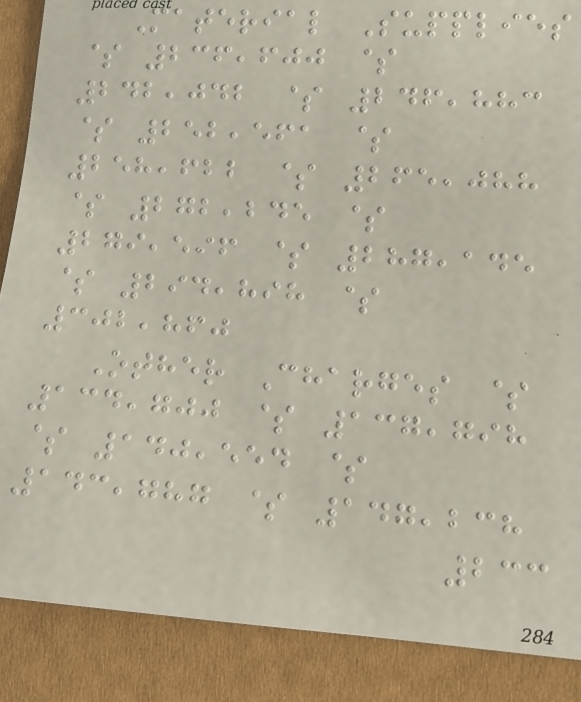Material Supplies
$ 236,600 $
242,042 $ 246,883
$ 252,561 $
258,622 $ 265,088
$ 272,245 $
279,596 $ 287,145
$ 294,898 $
302,860
Other Charges $
134,700 $ 137,798
$ 140,554 $
143,787 $ 147,238
233
